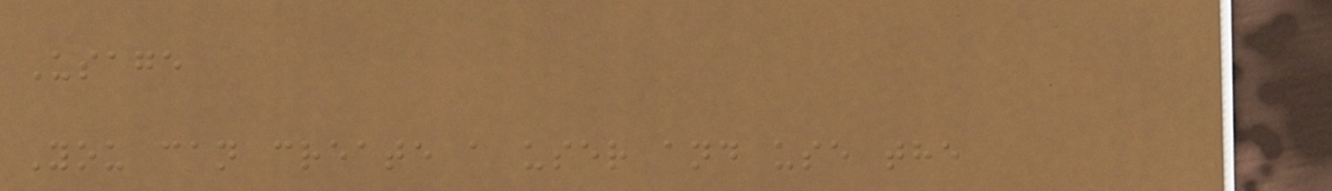Usage
You can create a user and use the
